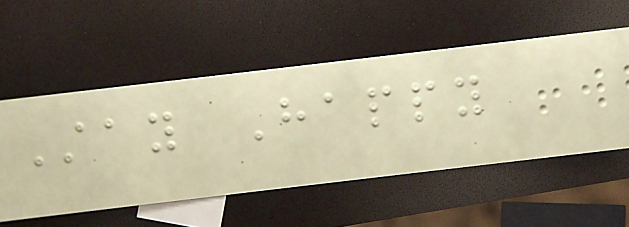Stay Happy
